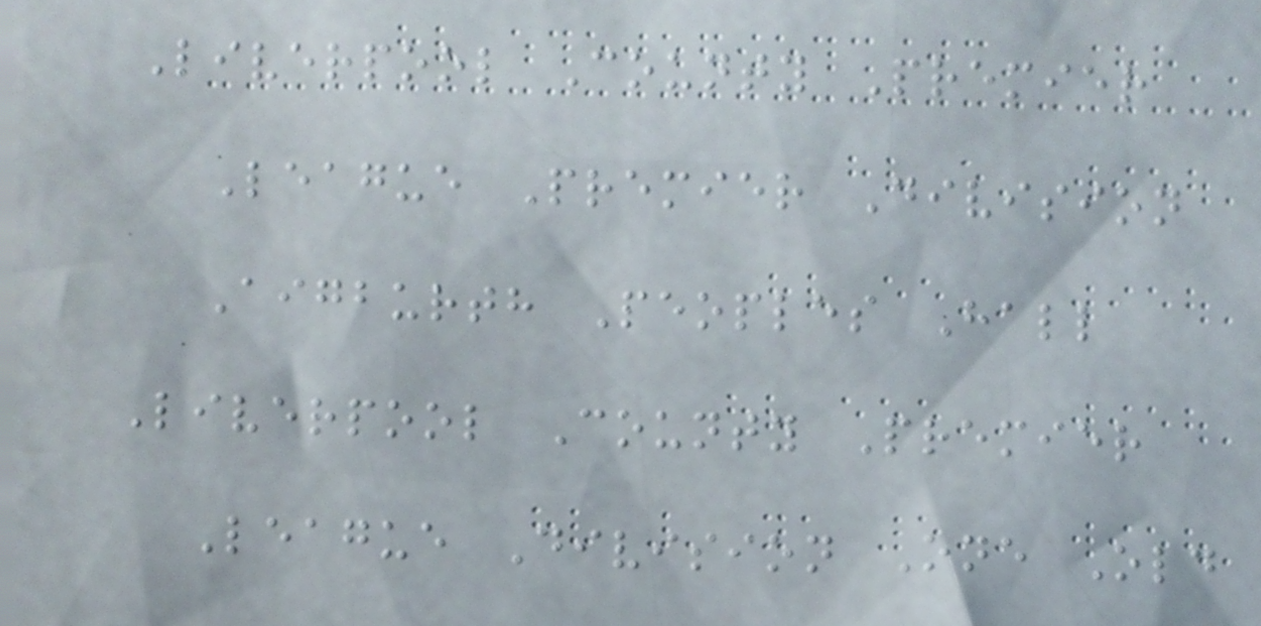Liverpool County Premier
League Premier Division
Aigburth Peoples Hall
Liverpool County Premier
League Division One Old
